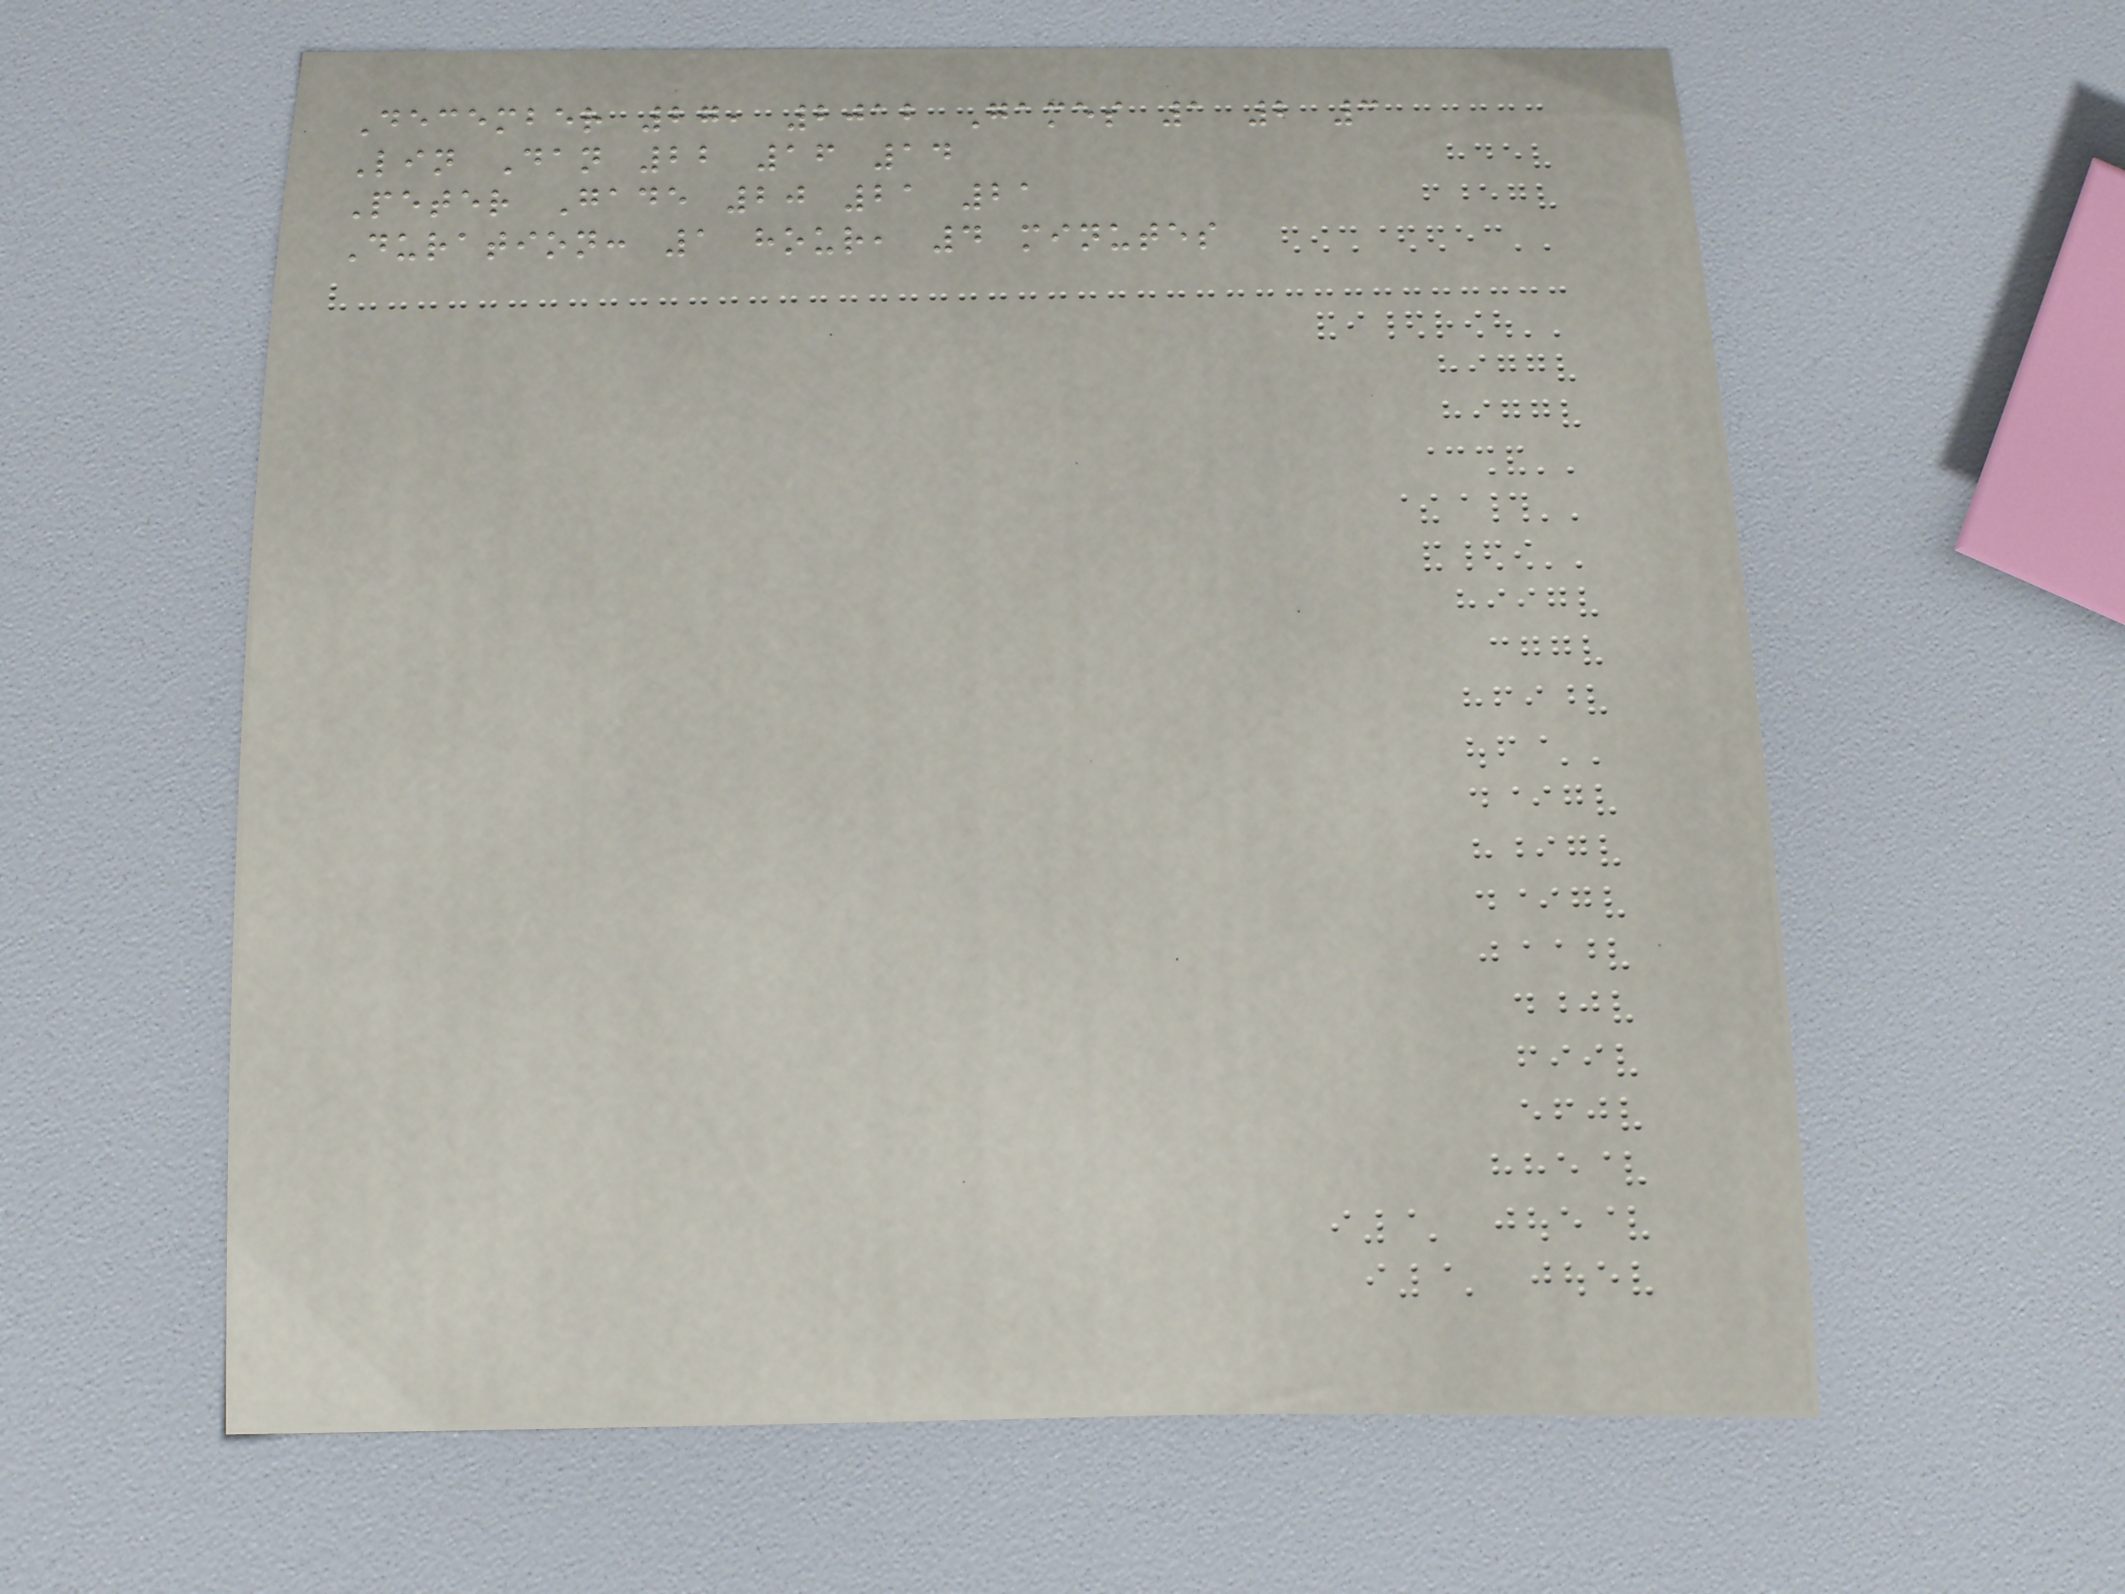December 27, 2012 Games 1 2 3
Lin Dan 22 16 14
Peter Gade 20 21 21
Duration: 1 hour, 4 minutes
